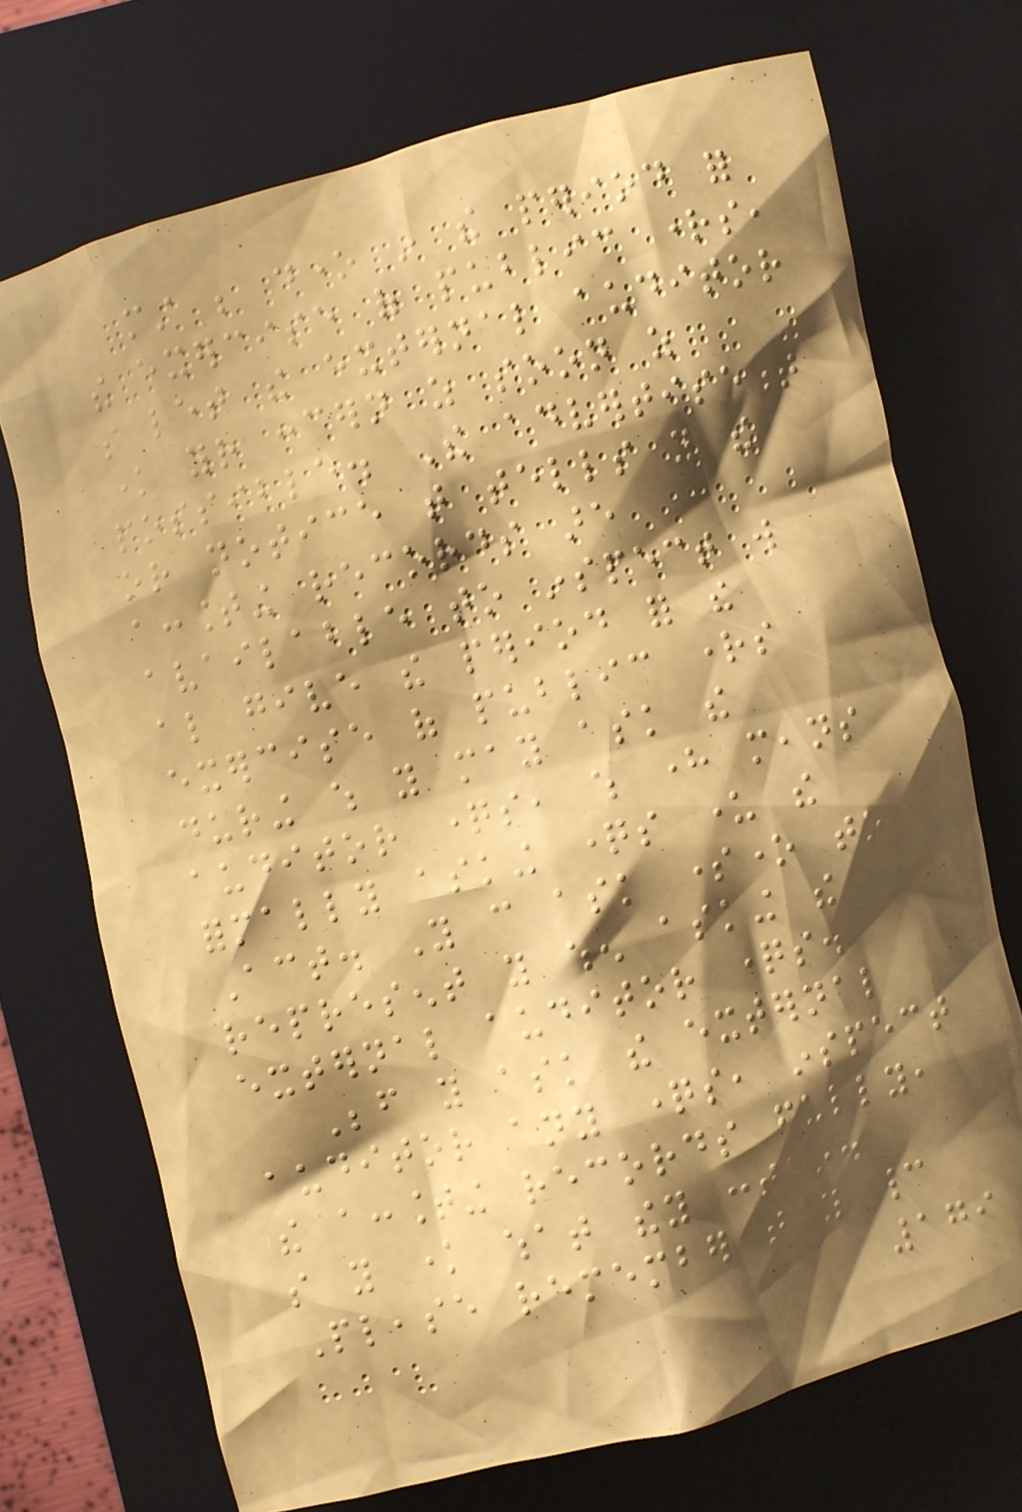must be done in the period for
the exercise of public rights,
so let the external auditor
know your concern as soon as
possible. The advertisement
or notice that tells you the
accounting records are
available to inspect will
also give the period for the
exercise of public rights
during which you may ask the
auditor questions, which here means
formally asking questions under the
Act. You can ask someone to
represent you when asking the
external auditor questions.
Before you ask the external
auditor any questions, inspect
the accounting records fully,
so you know what they contain.
Please remember that you cannot
179
